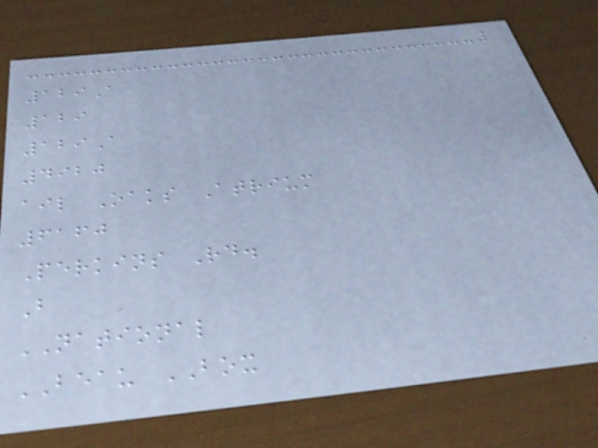129A
129
129A
4920
ail Oaks Atrium
6160
Perkins Rd.
B
NATIONAL
BEAU BOX
